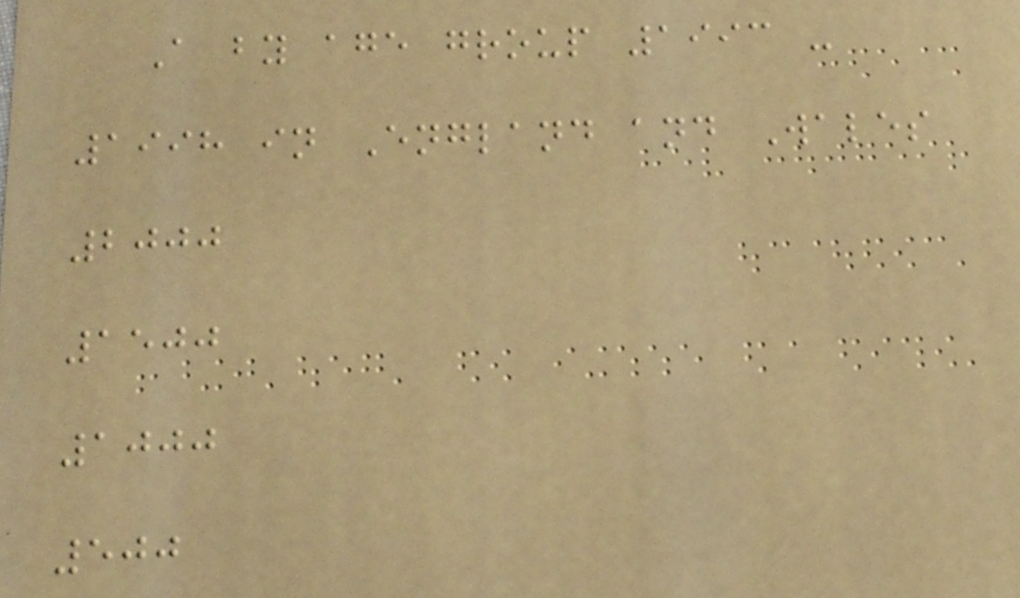A by age group 1993 -
1998 in England and Wales
2000
1500
1000
500
